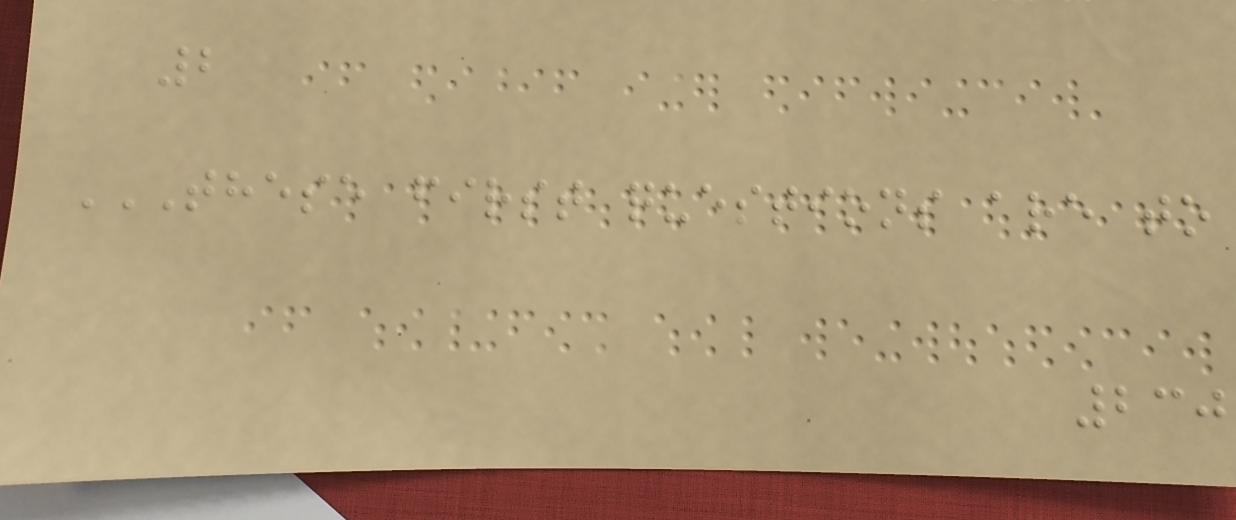2
THESE FIRST QUESTIONS ARE TO
230
